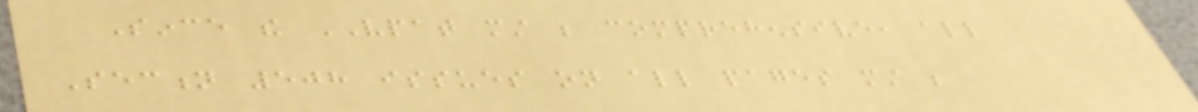Since the VPAT must be comprehensive, all
Section 508 issues on all pages must be
